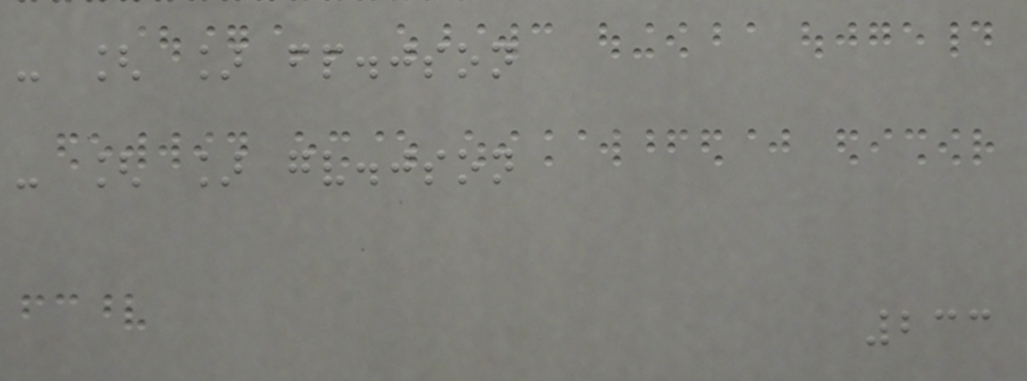- [ ] fp.json
- [ ] gv.json
233
